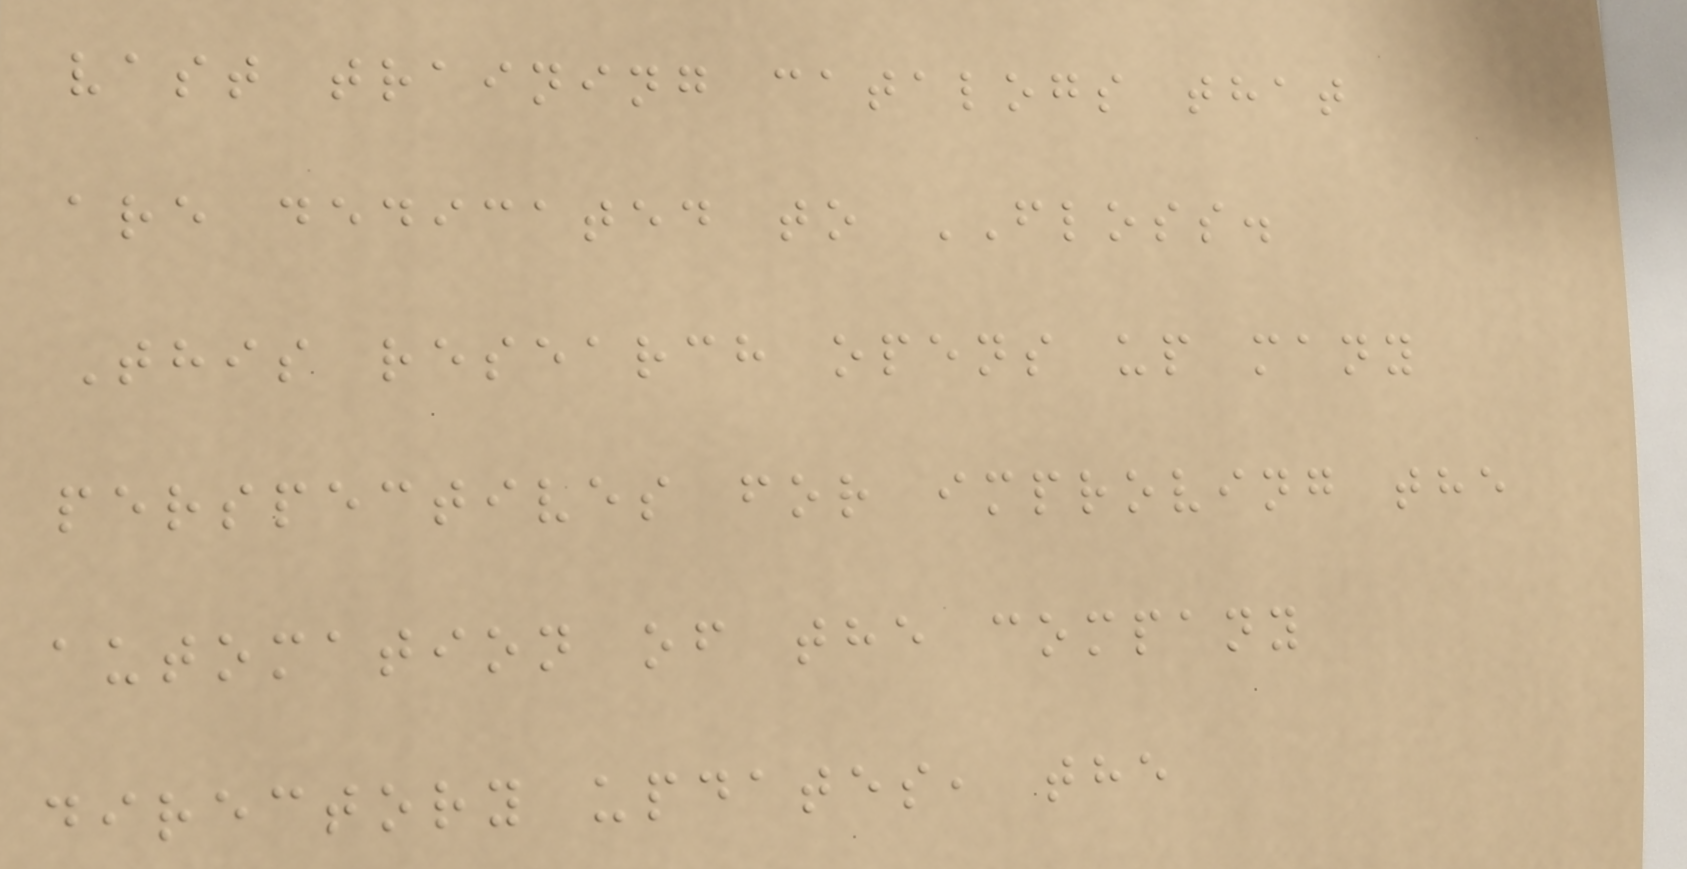vast training catalogs that
are dedicated to FLOSS.
This research opens up many
perspectives for improving the
automation of the company
directory updates, the
